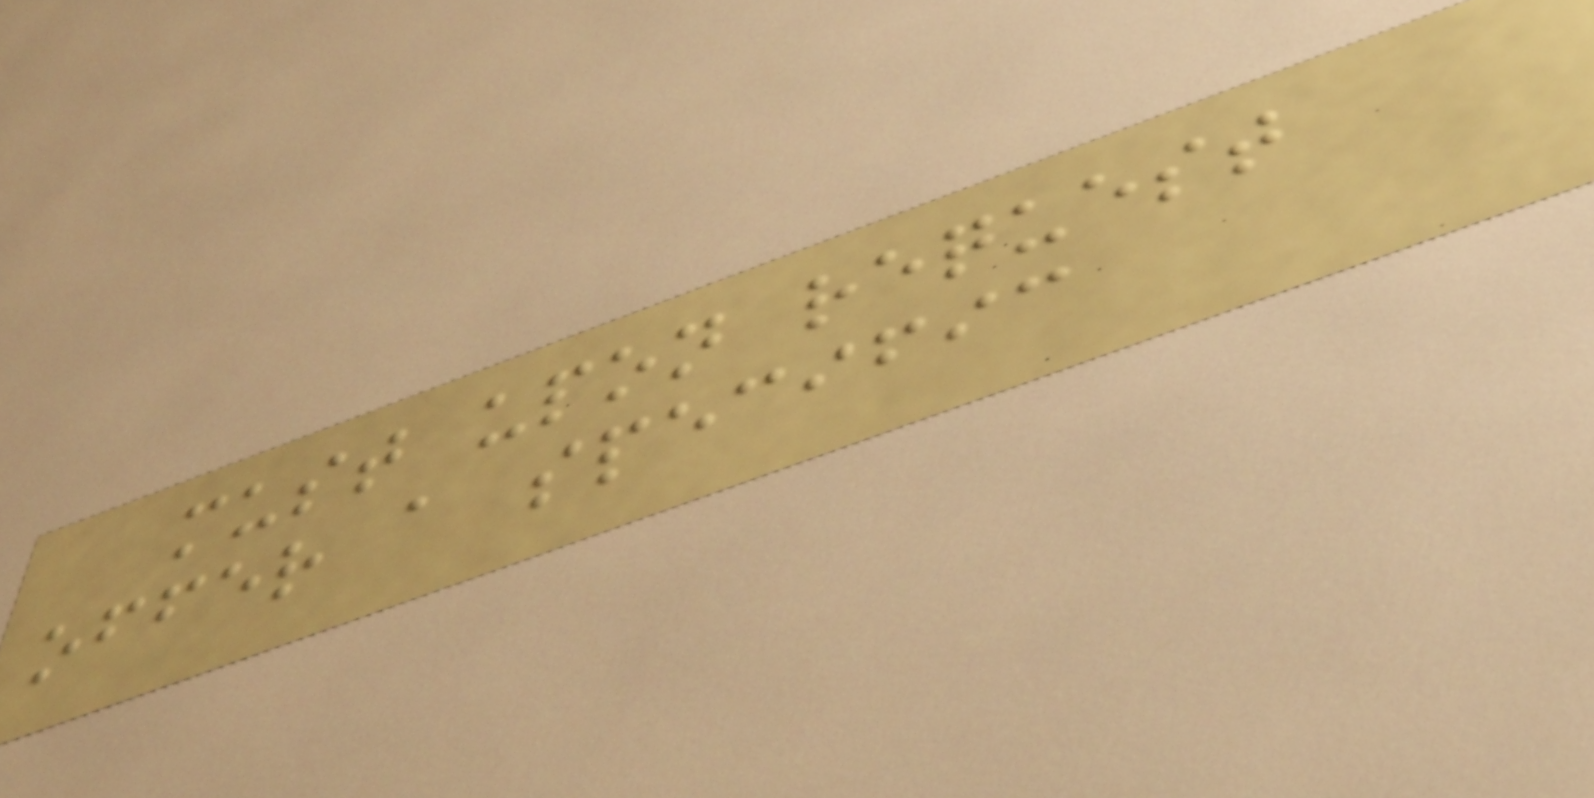must upon request
offer a specific
